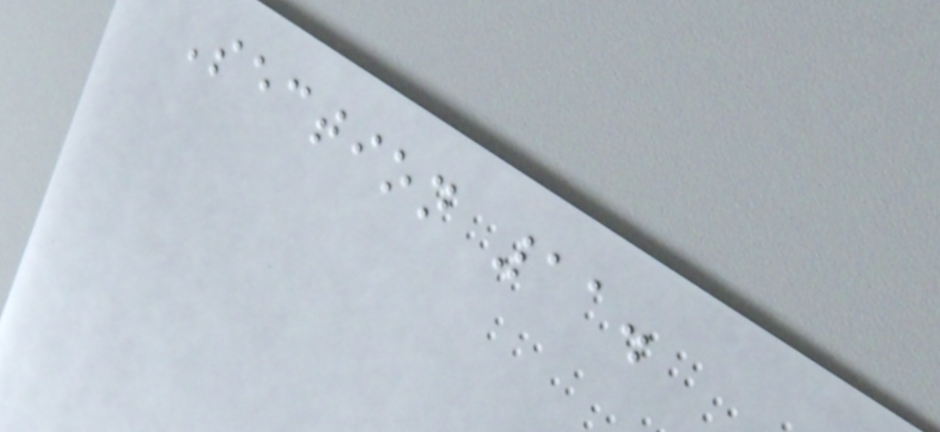Section 11.
